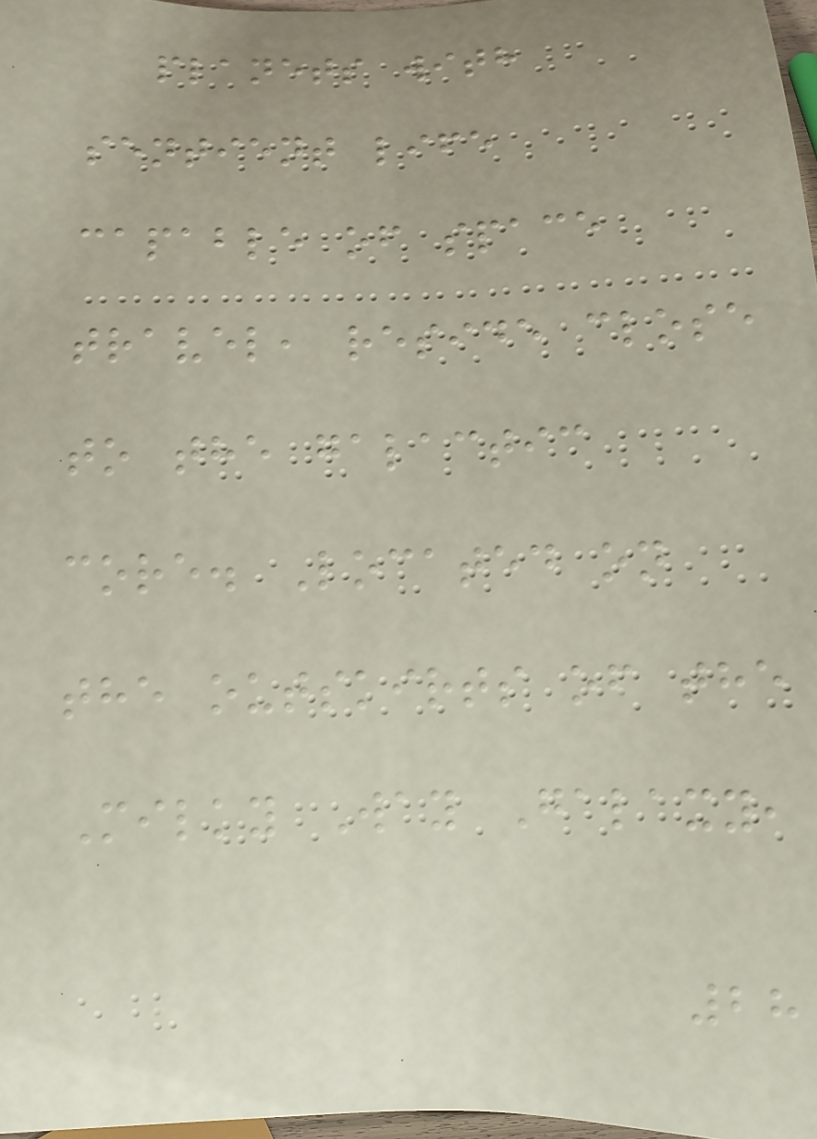planets with
sentient life
capable of space
travel, reside close
to the galactic
core. Located on
the outskirts of the
Milky Way Galaxy,
28
